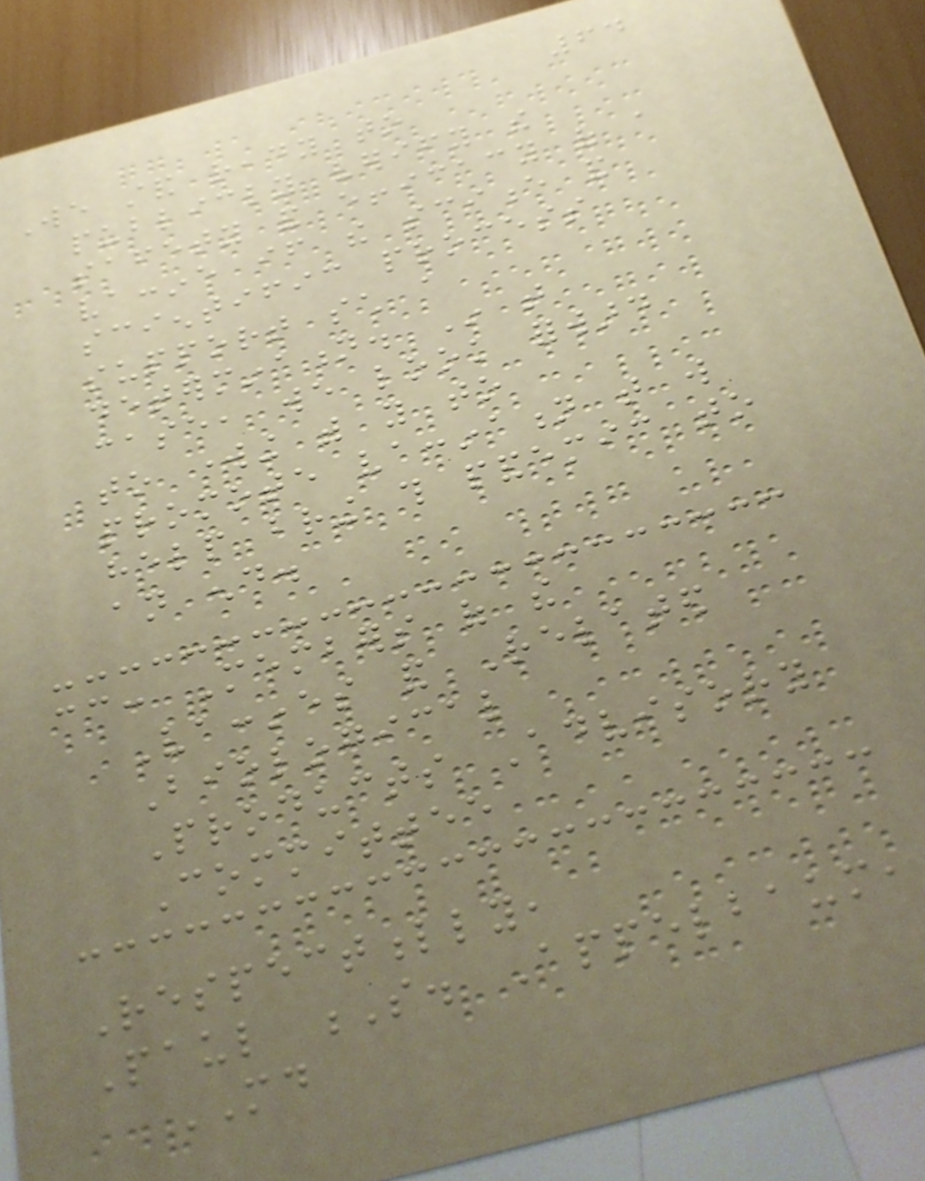64
We stand ready to
publicly verify the
safety and efficacy of a
vaccine if the science and
scientific process
support such a
determination. In that
case, we look forward
to working with you to
promote vaccination that will
help bring this pandemic to
an end.
cc: Members of the
Vaccines and Related
Biological
Products Advisory
Committee
Respectfully,
Paul S. Appelbaum,
MD
